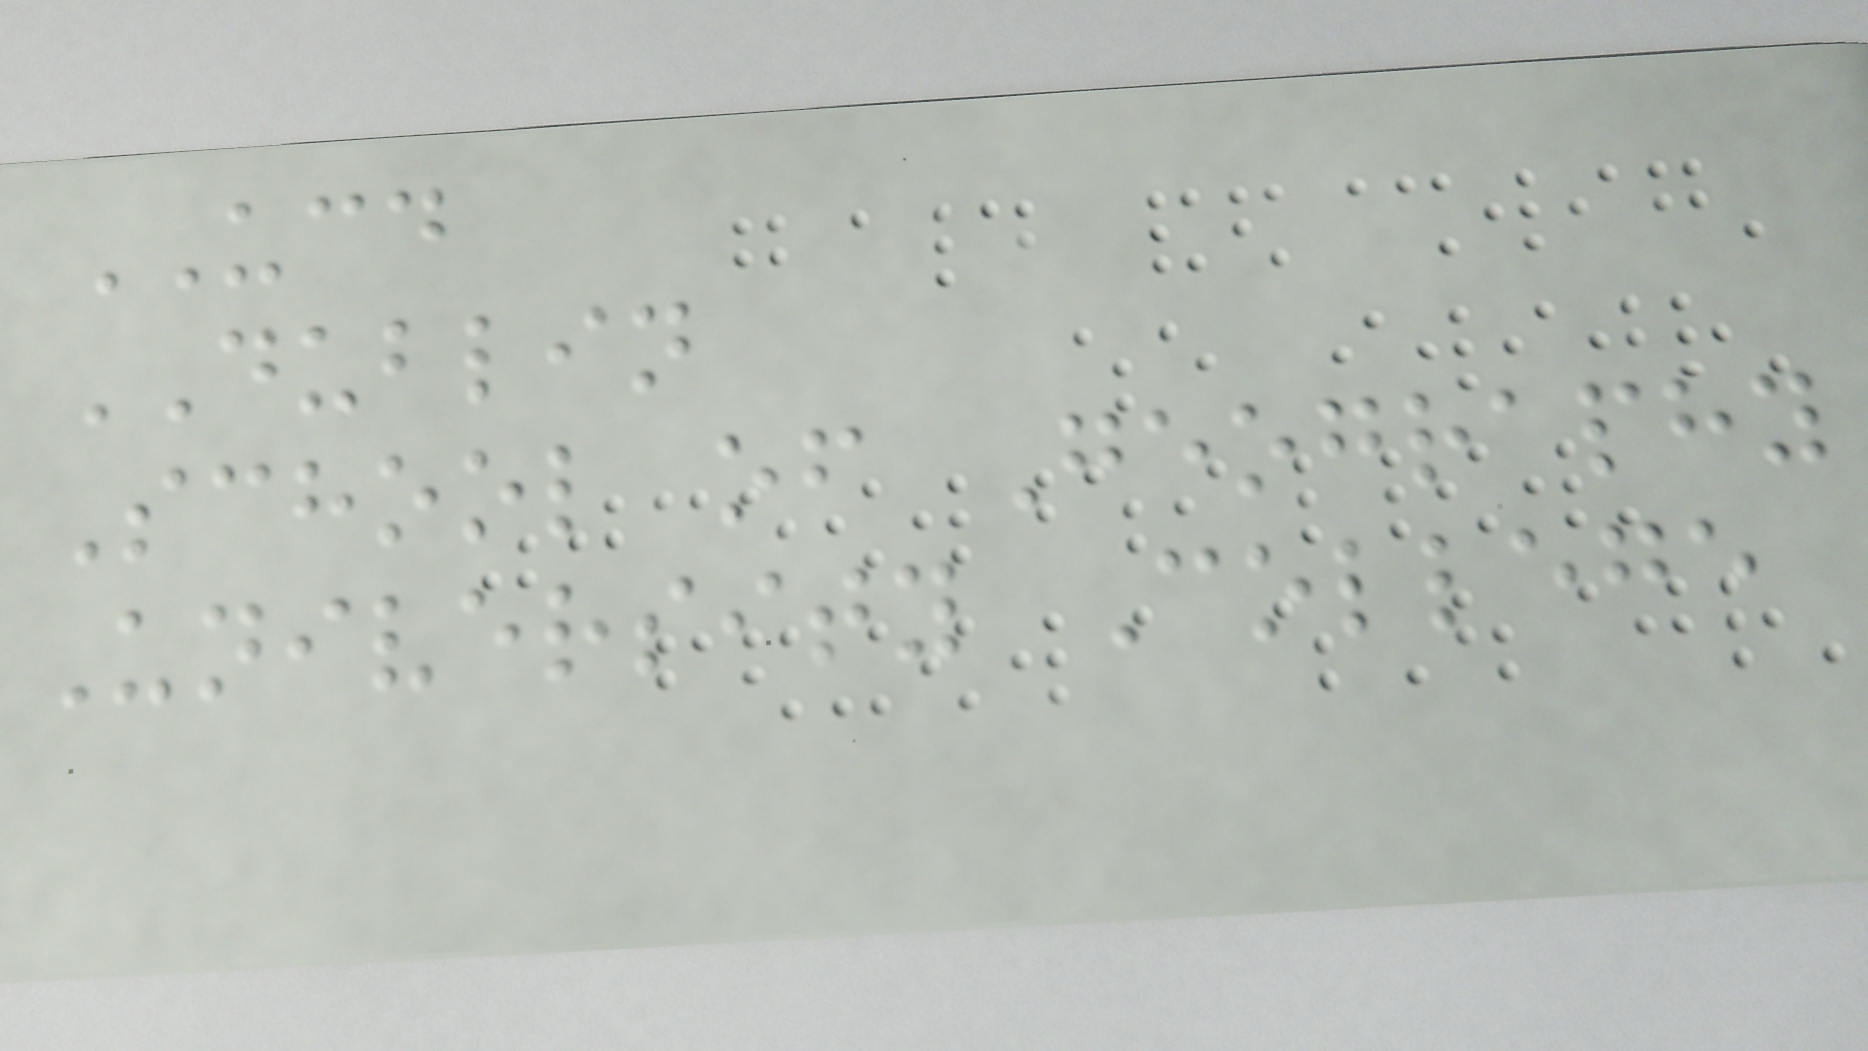UCD
DUBLIN
School of Geography
University College
